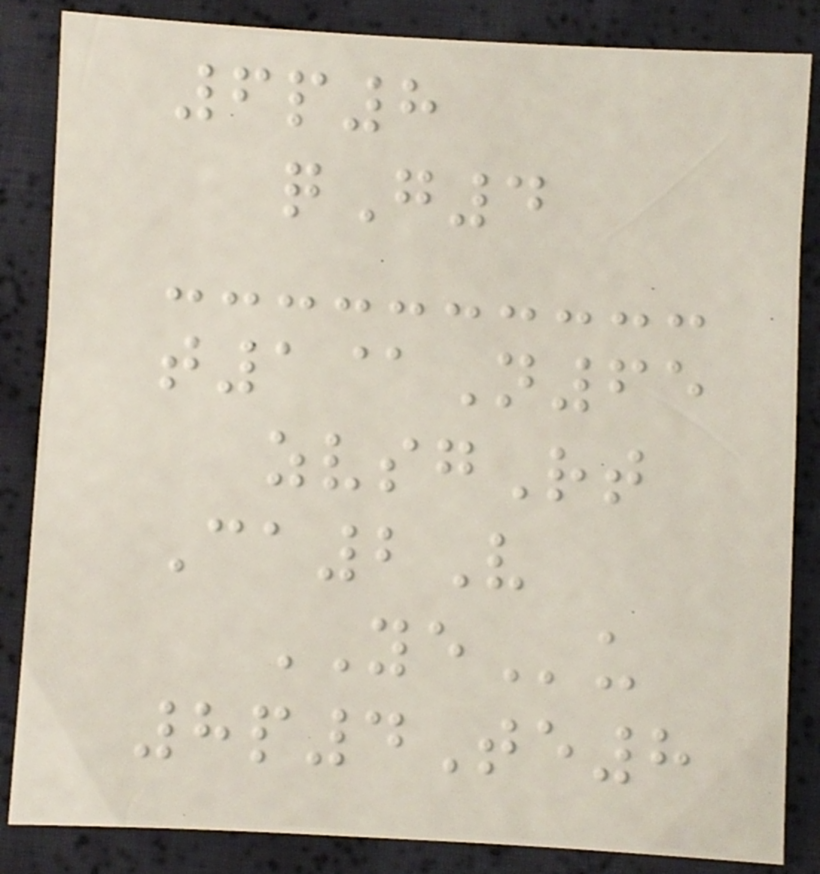6p8
qG4
t1@N65
zvsgRt
Ca2V
YEu
8p4Te8
